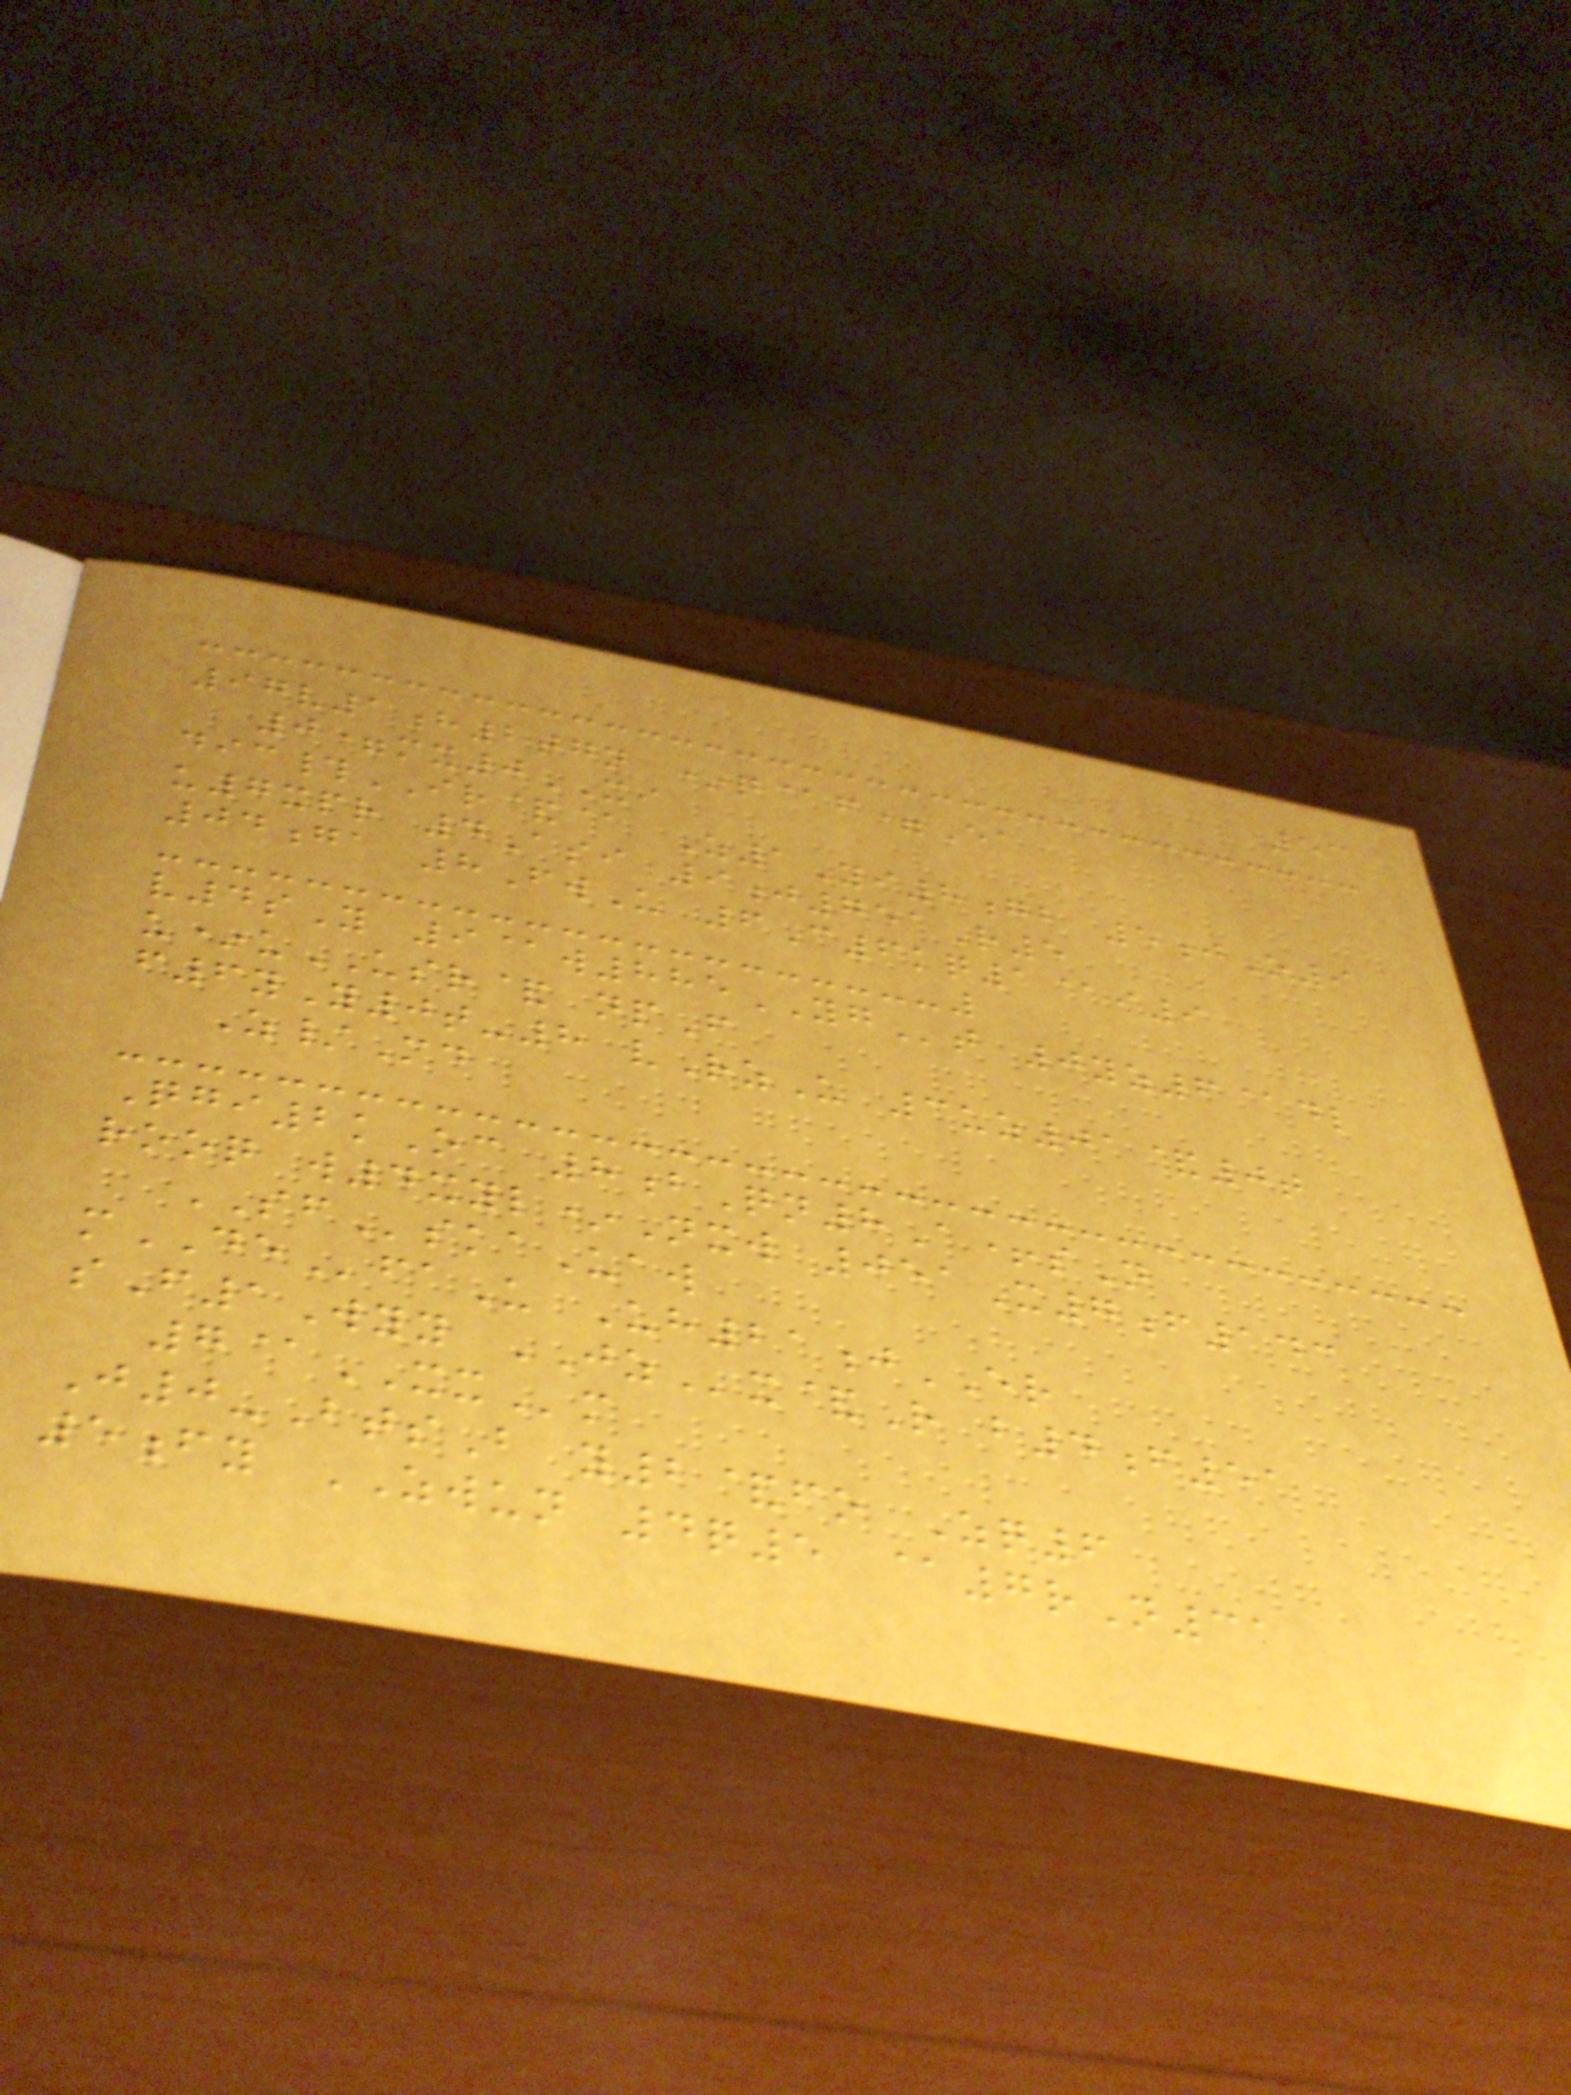53
97v1h2tgn *q@f=Ea
0=mx0XI
dic#IR&@ Z1Yi8gb 5jO9
u7xpr 4Asi 9j751R5
04ga 8FwU 6C6kq1@i9
v4sY 9@w885YGt 0yz6@dl
u*uUSR& npF
f6yY0t-8 vRzU 3uz01&0t
Z/Md
Qgi2kOc 8bQn8A+sN
rooq w4xyl*Nxw 051X7f143
SFskaUaw
mDEfaU Uh21jER
sF1Wyy JZx&R b4f51
7@XXm
J0-BtsB y2&fo Zq6
5fy ZWUN 4q5 @7rN31
